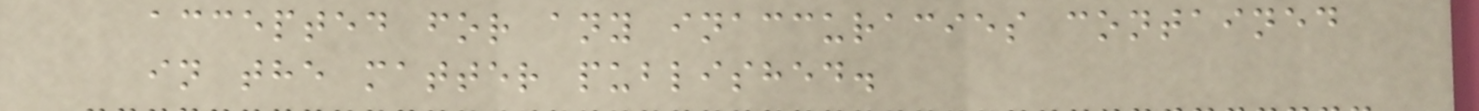accepted for any inaccuracies contained
in the matter published.
